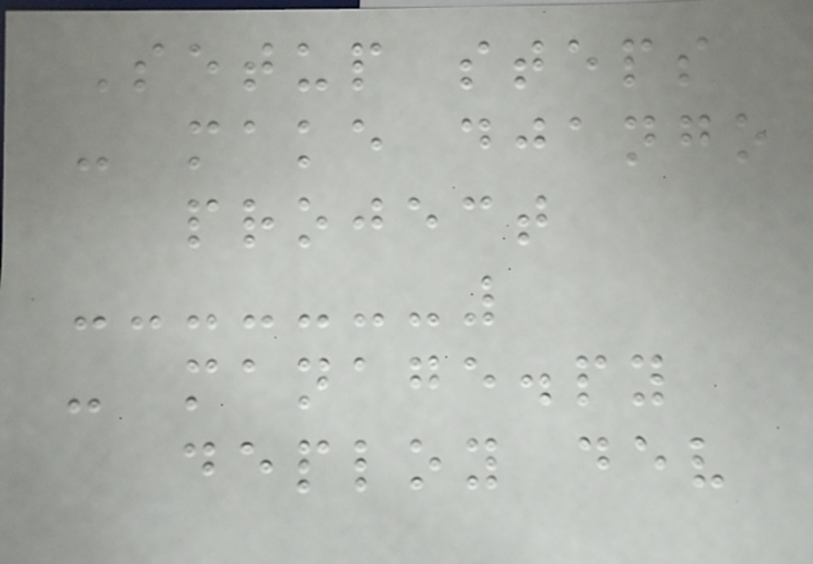Setup steps
- make django
project
- manage.py
deploy dev
